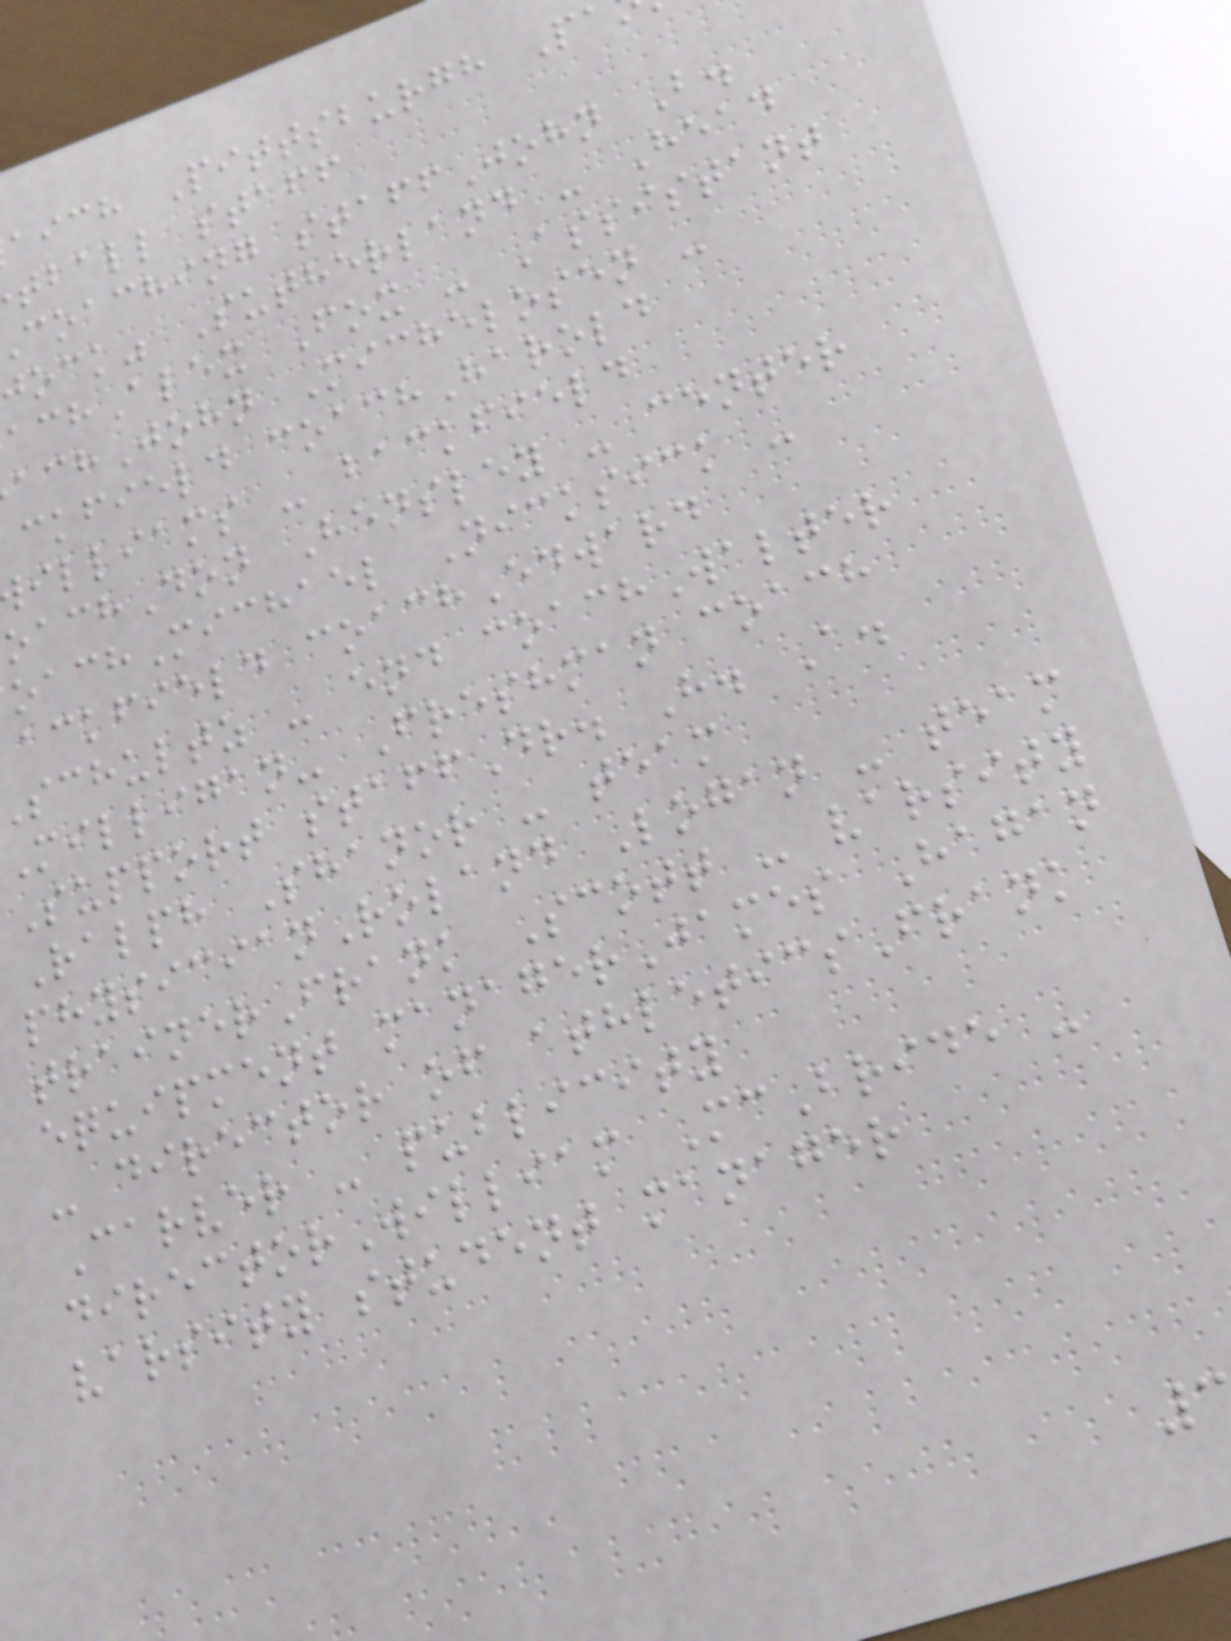aich Pittsburgh P
tball staff
coaching staffJohn B.
ock" Sutherland - Head
achAlex Fox - Assistant
achJohn Michelosen -
ckfield coachHarold
illiams - backfield
oachDon Hensley - center
oachMichael Nicksick -
ackfield coachEdward
schultz - end coachWalter
Milligan- Freshman coach
Support staffDr. H. A.
Ralph Shanor - team
physicianRoland Logan - team
trainerFrank Scott - varsity
equipment managerJames Hagan
- director of athleticsFrank
Carver - publicity
directorWilliam McBride -
varsity student manager
